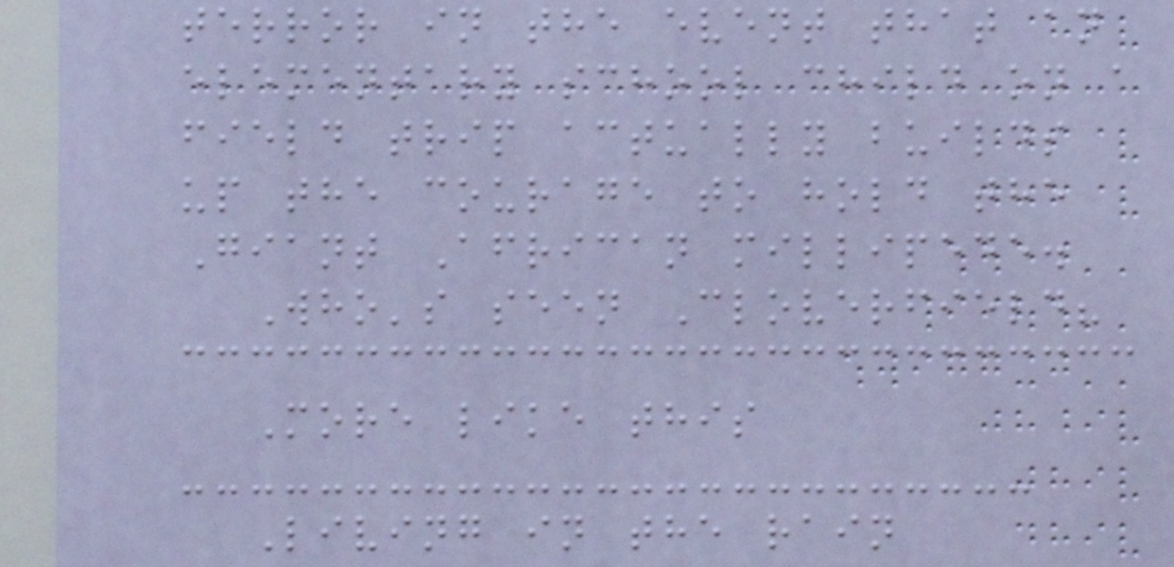terror in the event that an
elementary school child on a
field trip actually builds
up the courage to hold the
Giant African millipede.
Who's seen Cloverfield?
More like this
Living in the rain
